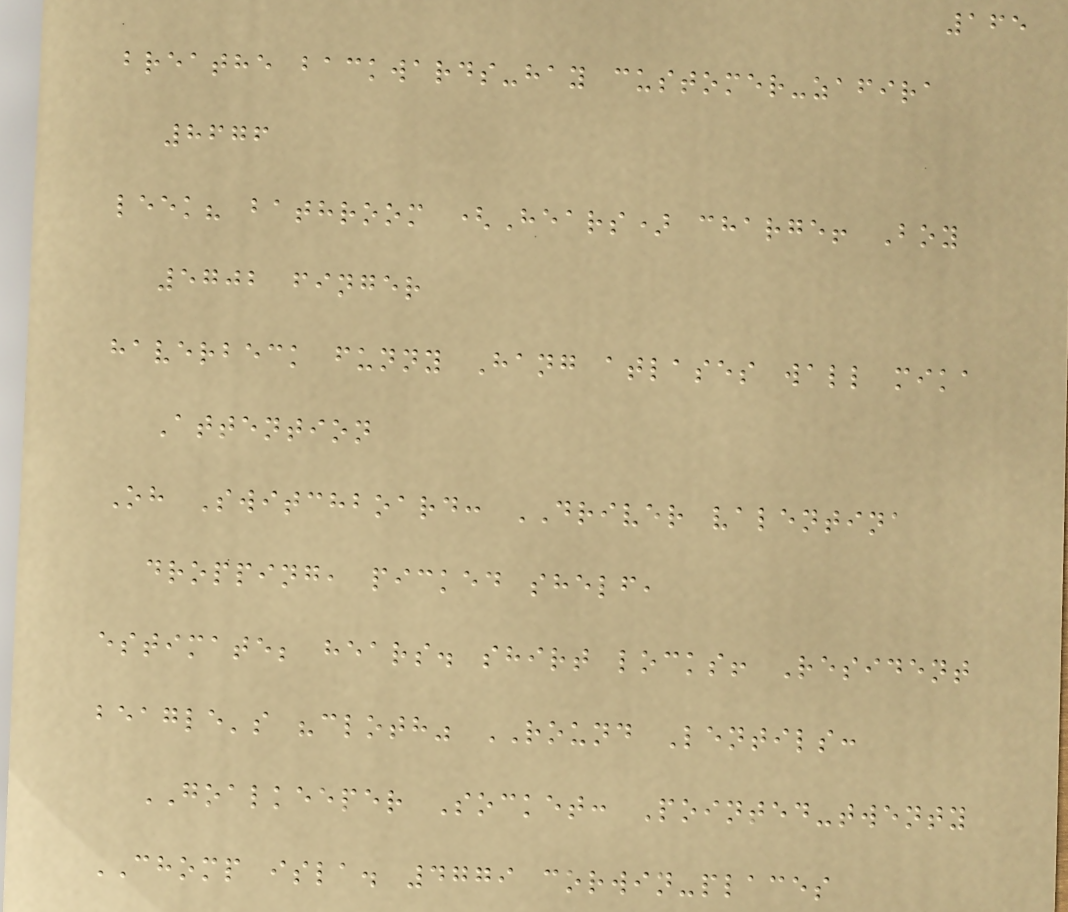165
breathe backwards-hay customer-zafira
8676
leek? bathroom (Hears) charge! Boy
5702 finger
haverbeck funny Hang atlases wall mika
Attention
Oh Switchboard: DRIVER valentina
dropping, picked shelf,
estimate; hears. shirt locks! Resident
beagle's "cloth" ROUND Lentils:
GOALKEEPER Socket: Pointed-twenty
CHOMP isla. 4779 corwin-places
